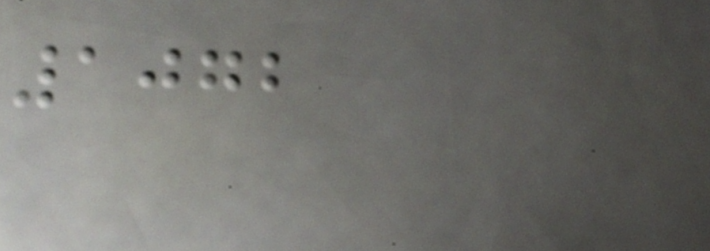1072
